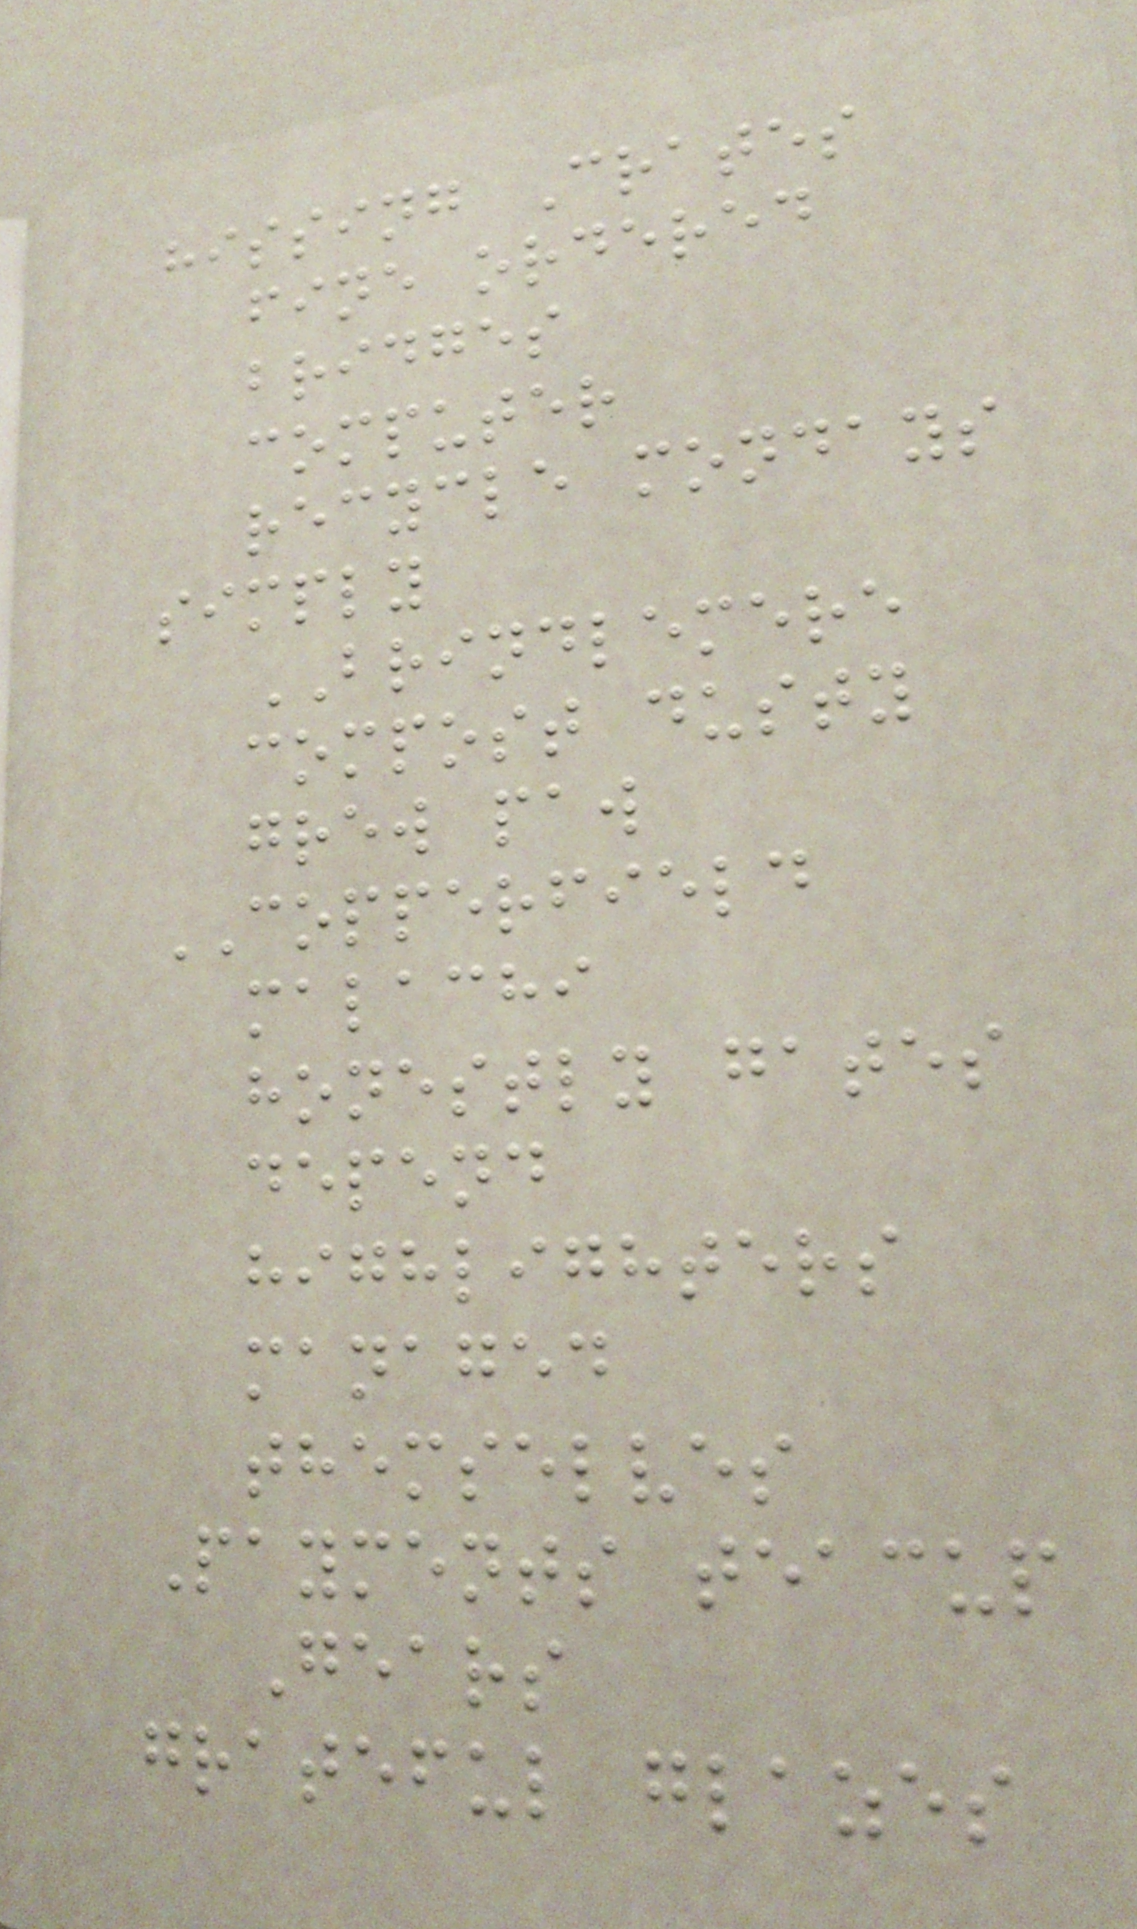hissing Crates
fine ordered
bridges
computer
recycle mondays
simply
BRINDLEMERE
compost dusty
grew paw
COPPERFIELD
malachi
honestly gates
depend
highlighters
managed
themselves
Payments teacup
Gears
grateful glazes
